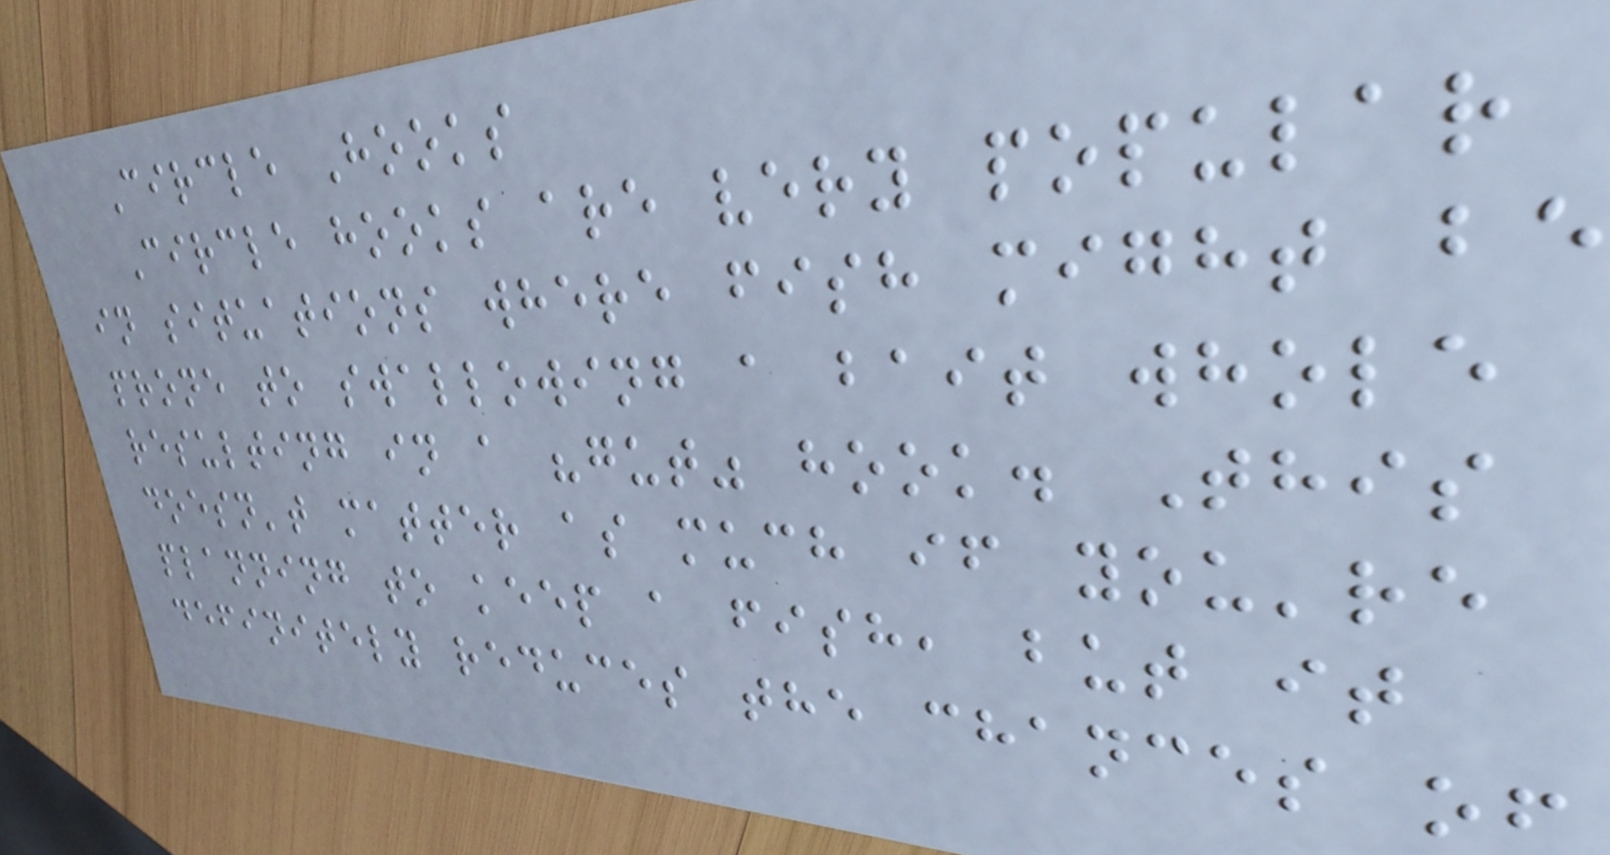Circle Hooks
Circle hooks are very popular
in situations where fish might be
prone to swallowing a bait whole
resulting in a "gut" hook. This
doesn't matter as much if you're
planning to keep a fish, but it
definitely reduces the chances of
